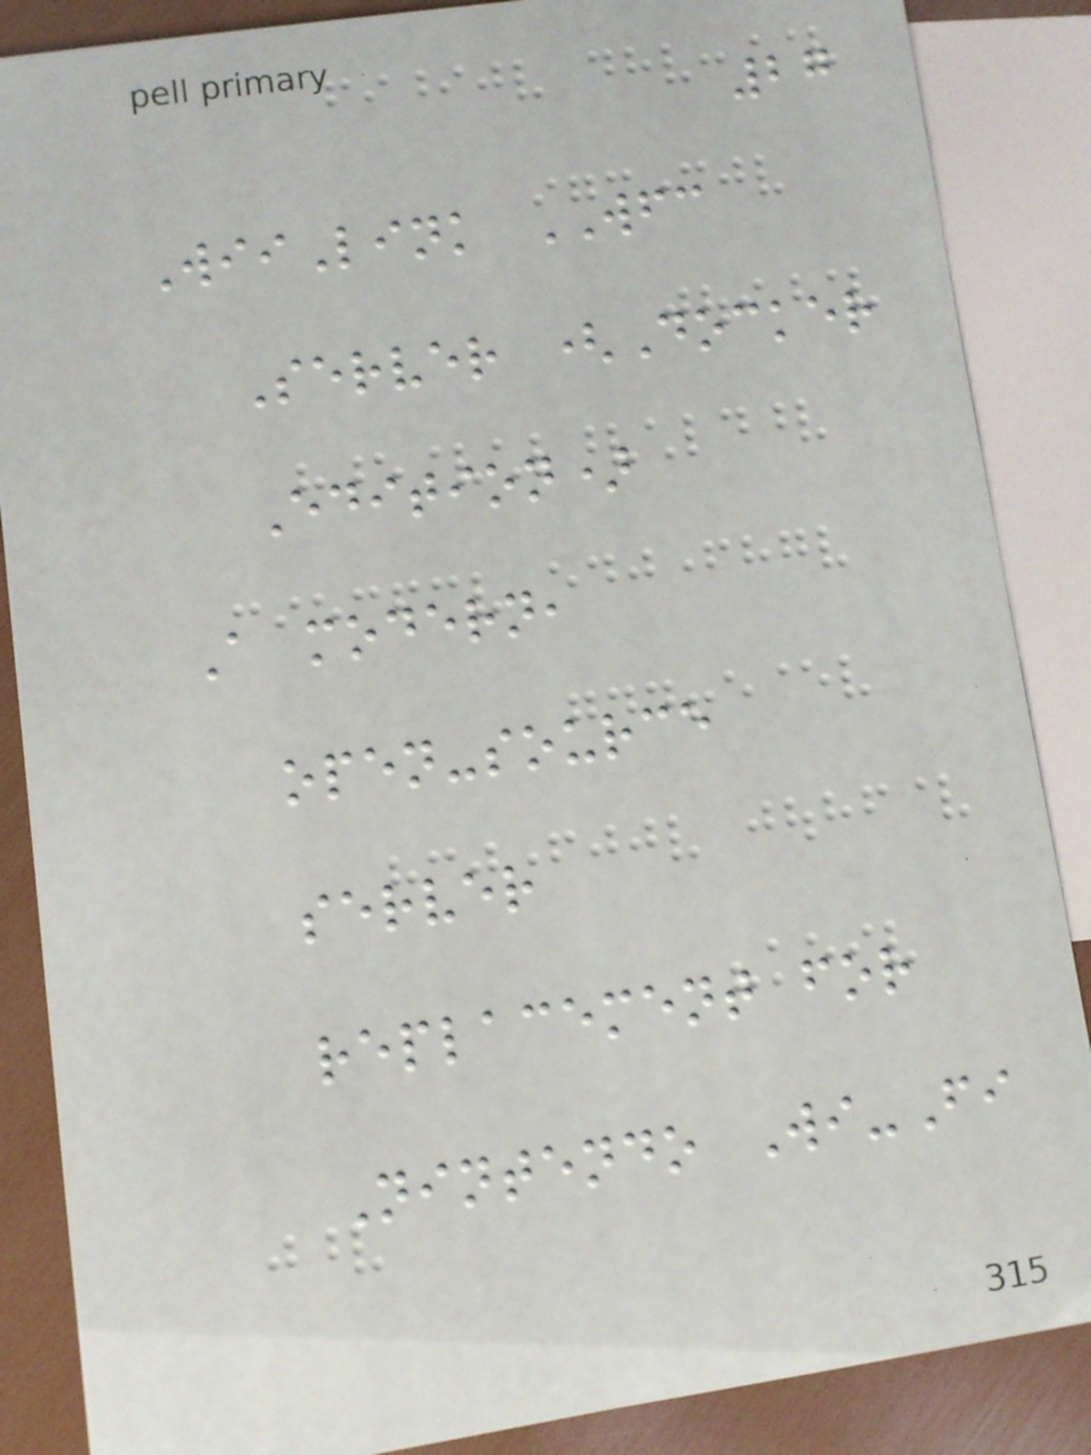27
WiiLink WFC
Server (Docker
Edition)
A modern,
open-source
server
replacement for
Nintendo Wi-Fi
